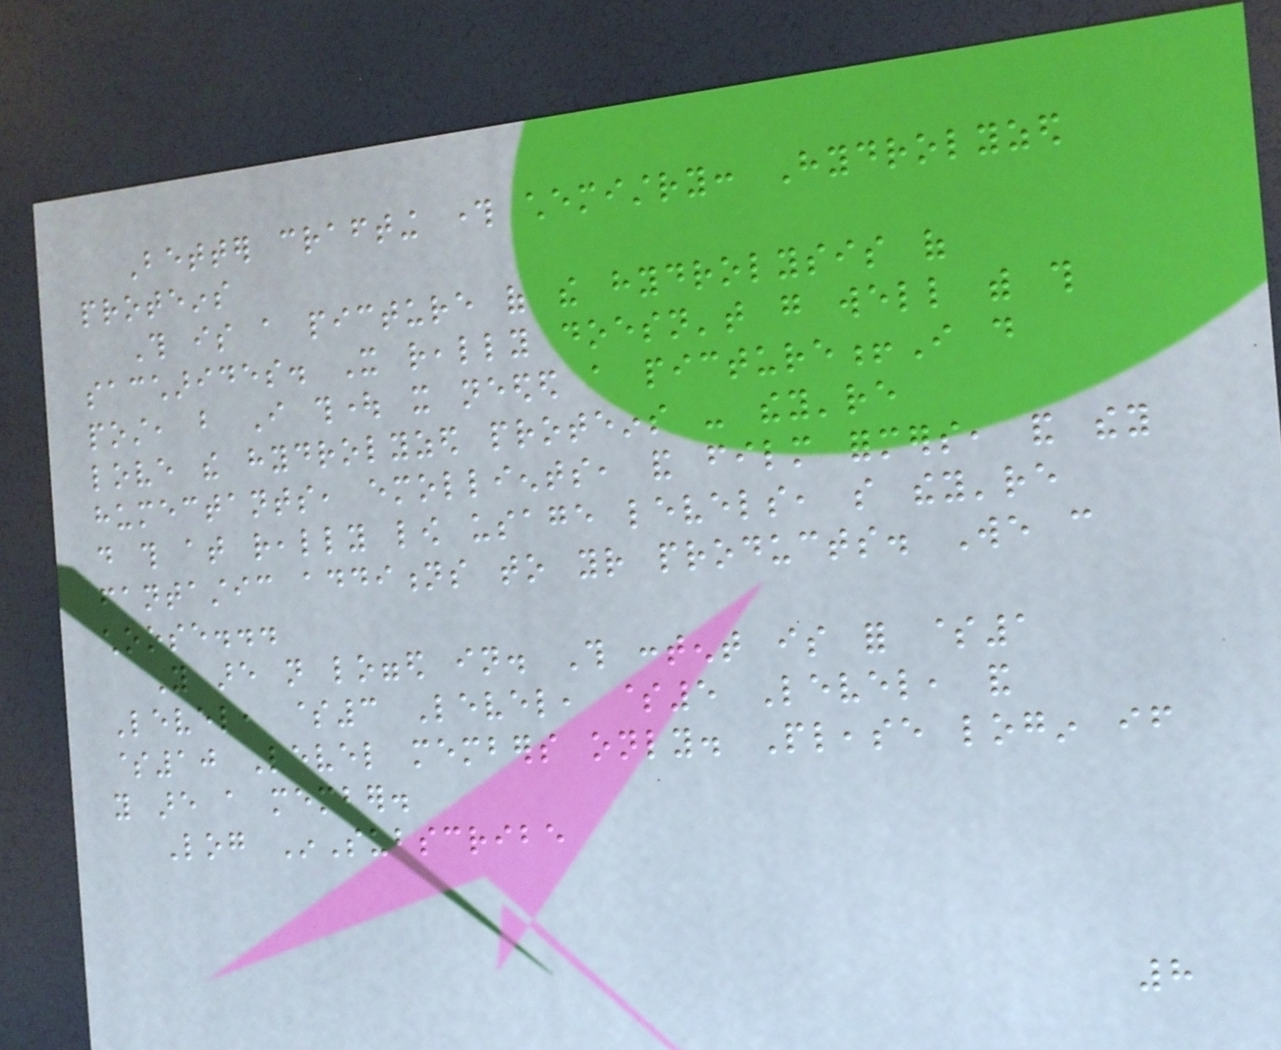Better crafting through chemistry: Hydrolyzed
proteins
This is a picture of the hydrolysis of
saccharides. It really doesn't go well with this
post, but I thought it needed a picture!I do
love the hydrolyzed proteins - they're
humectants, emollients, and film formers, and they
do this at really low usage levels, so they're
fantastic additions to your products. We can
choose...
You are not logged in. This content is for $1
Level, $3 Level, $5 Level, and
$10 Level members only. Please login if
you are a member.
Log InSubscribe
8
